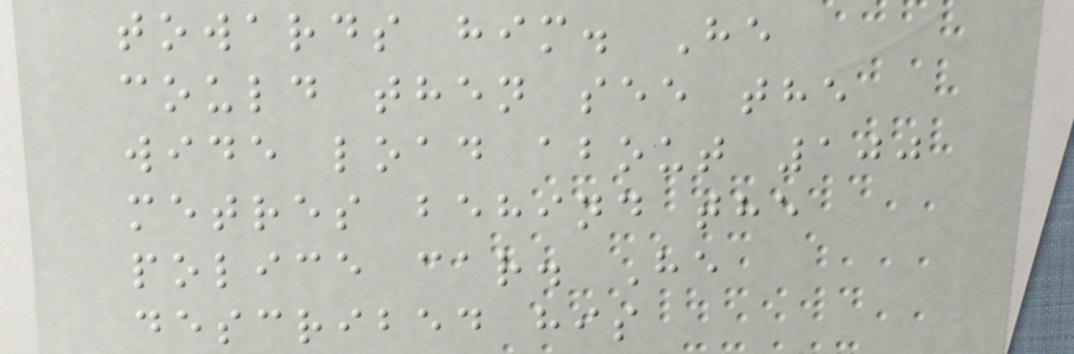towards him. He
could then see the
wide load about 100
metres behind the
police car. He
described his
